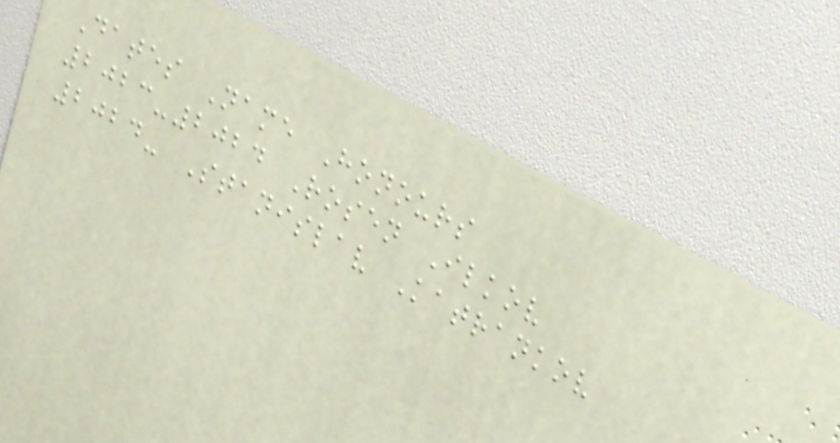Dates Name Honours
2023-2024 Rosen Ilkov
2024- Stanislav Katrankov
